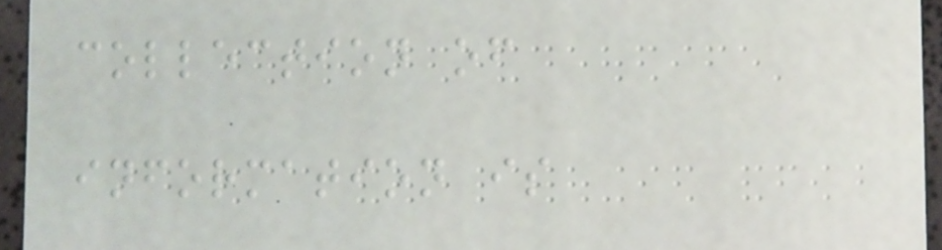collection of
information is
